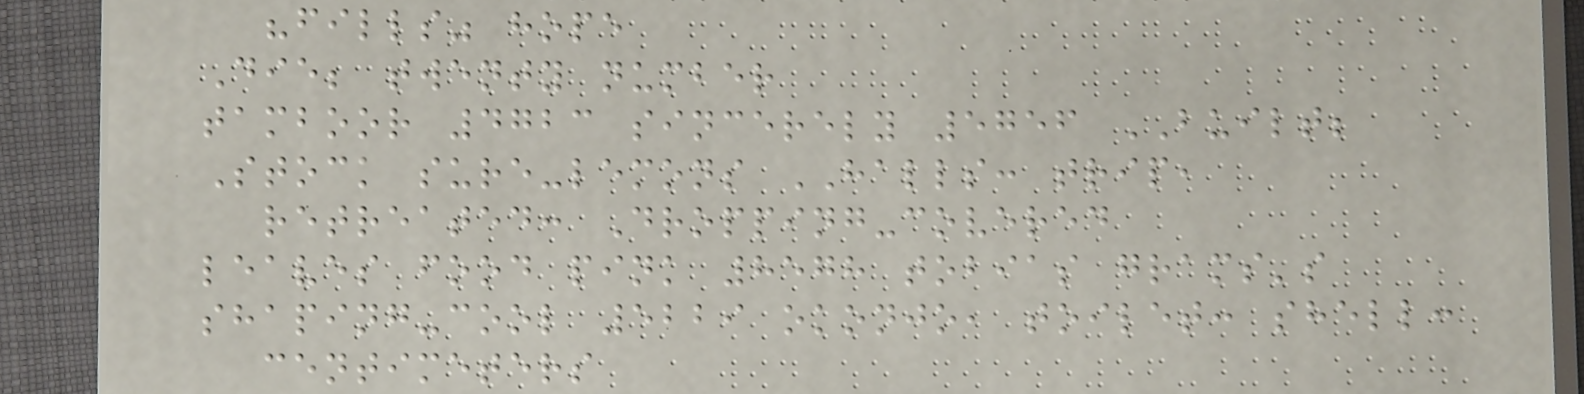"fills" hope
Die; twenty number
tamboor 4723 sincerely 5756 BUILT;
Stock sure-lemons HALLS: trip,
retreated: Dropping-covered
leaves food pink 8578 tobias grams's
shaping-cool 5229 okonjo, toilet: shell:
centimeters
